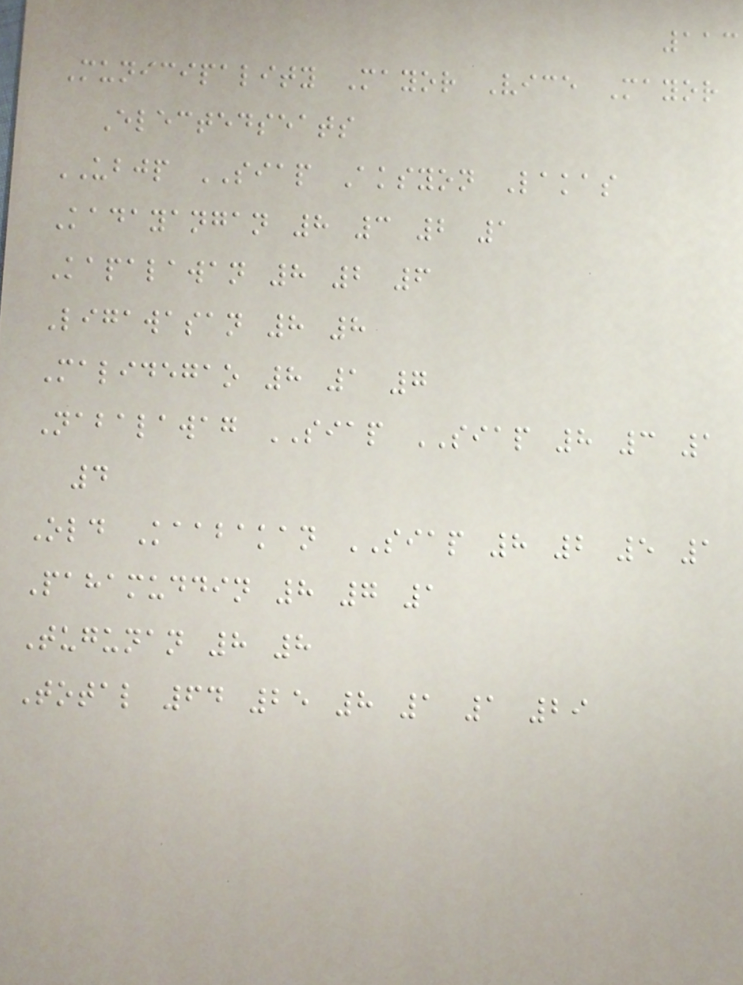113
Municipality Mayor Vice Mayor
Electedseats
UBJP SIAP Aksyon Lakas
Kadayangan 8 3 2 1
Kapalawan 8 2 6
Ligawasan 8 8
Malidegao 8 1 7
Nabalawag SIAP SIAP 8 3 1
4
Old Kaabakan SIAP 8 2 5 1
Pahamuddin 8 7 1
Tugunan 8 8
Total 64 25 8 1 1 29
